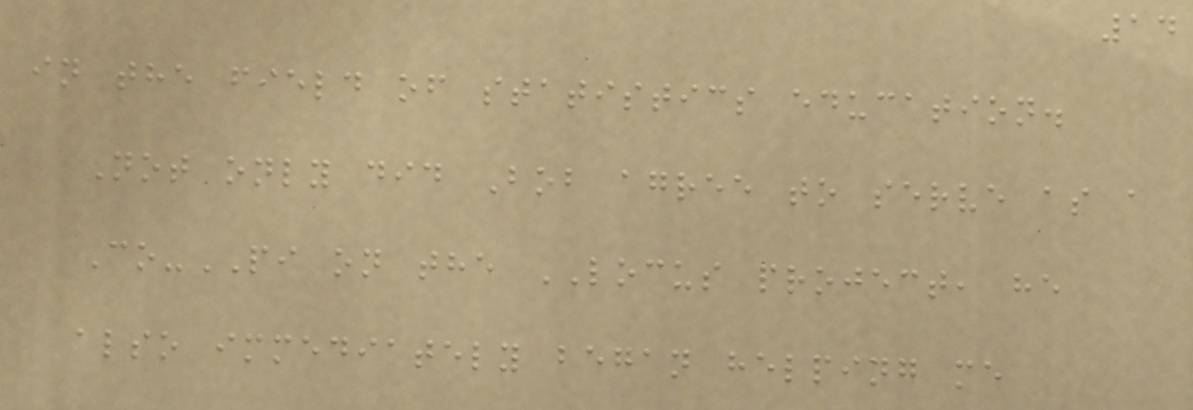14
in the field of statistics education.
Not only did Bob agree to serve as a
Co-PI on the LOCUS project, he
also immediately began helping me
